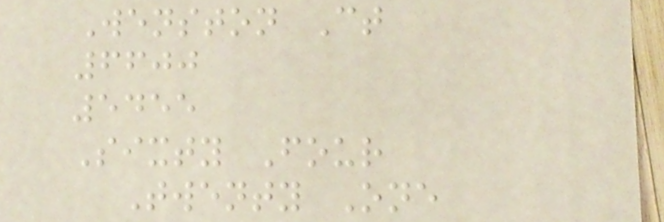Wenston Ct
6600
5455
Sixty Four
Twenty One
